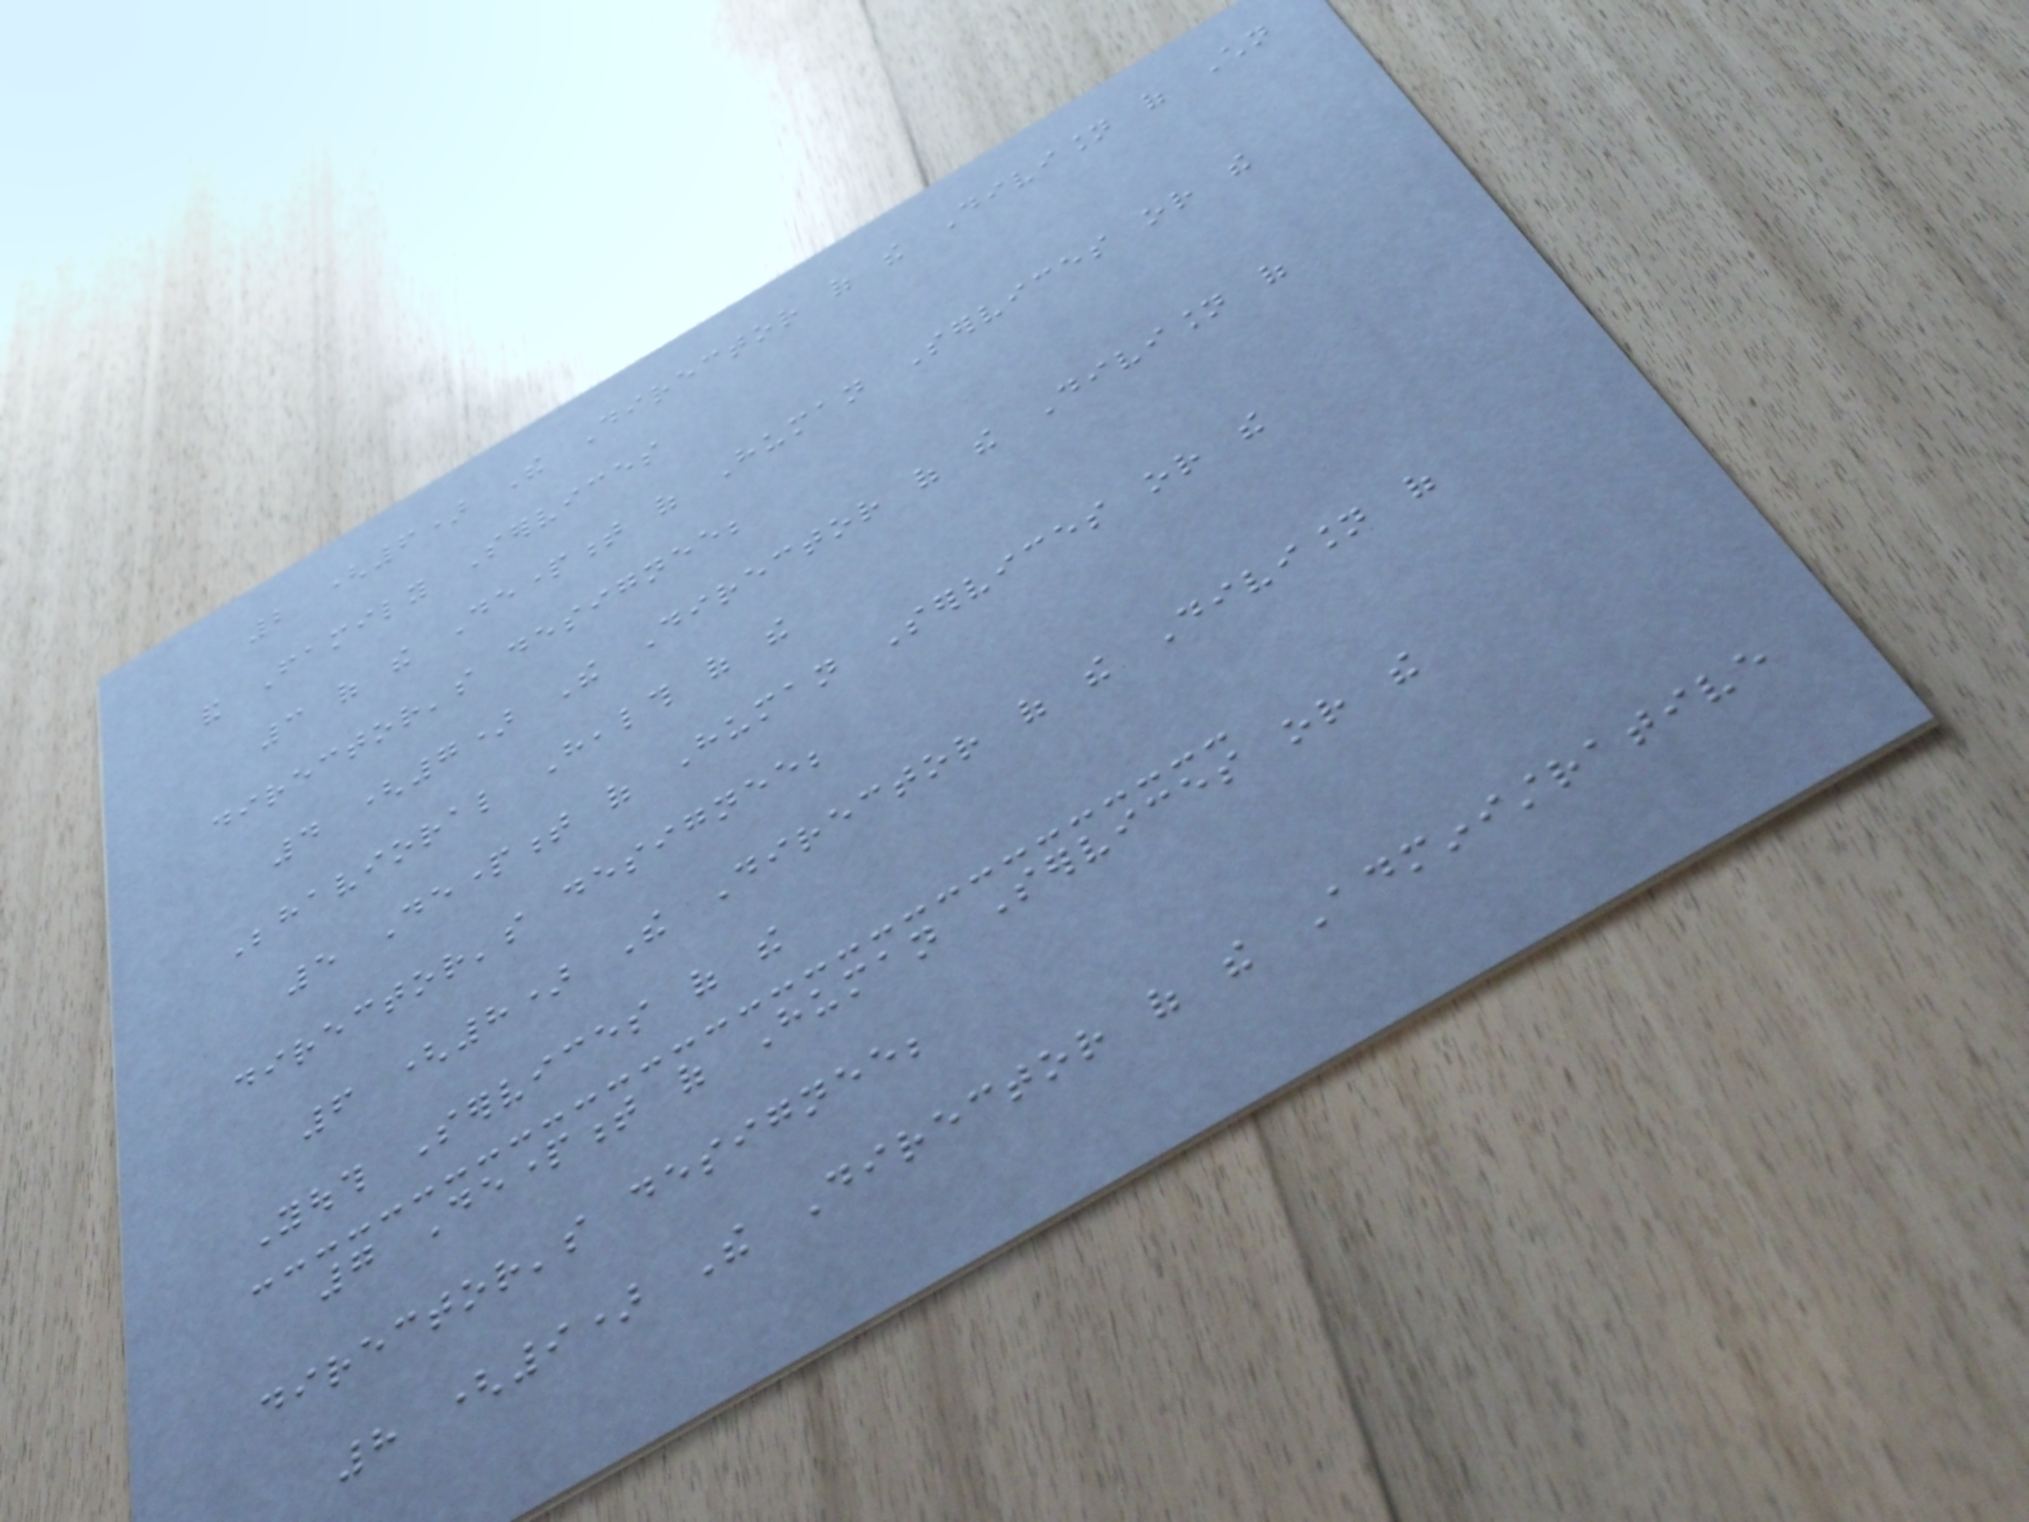2 (6) The Director of the Division of Children
and Family Services
3 of the Department of Human Services or the
director's designee;
4 (7) The Director of the Division of
Behavioral Health of the
5 Department of Human Services or the
director's designee;
6 (8) The Director of the Division of
Youth Services of the
7 Department of Human Services or the
director's designee;
8 (9) The Director of the Administrative
